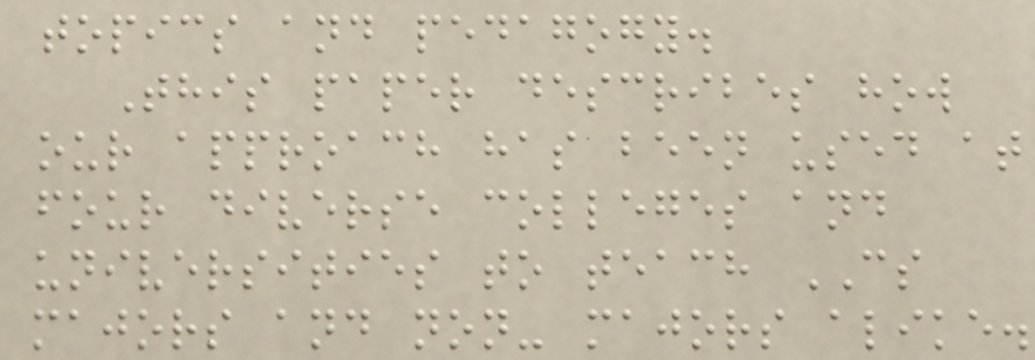topics and pedagogy.
This paper describes how
our approach has been used at
four diverse colleges and
universities to teach CS
majors and non- majors alike.
